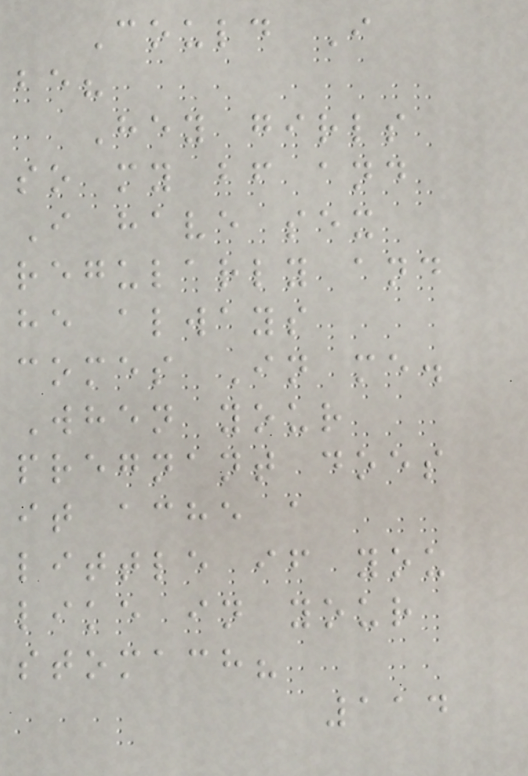Could I
be?
Hey girls
so my bf and
I have sex
regularly and
he always
comes In me.
When your
pregnant does
it ache a
little if you
like in your
stomach?
114
